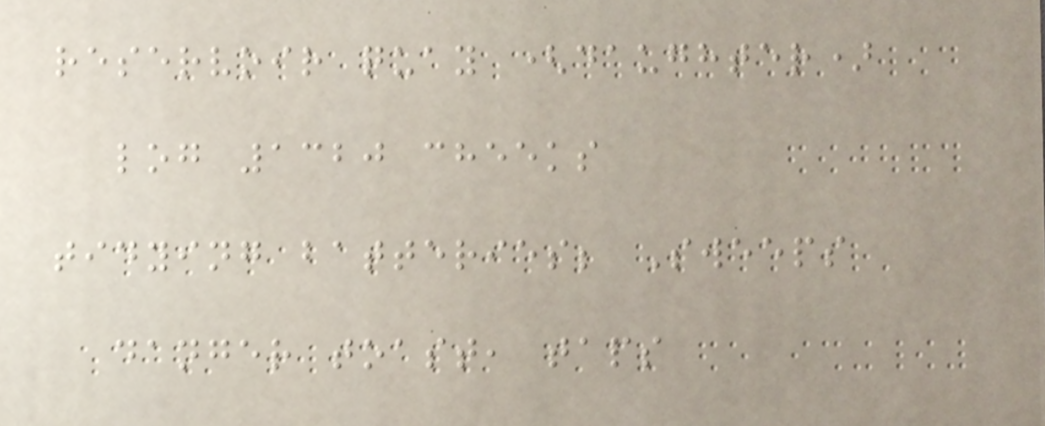reservoir quay (daughter)
log 1320 cheeks
tidying batteries; Sweeps
danger toast, taps
